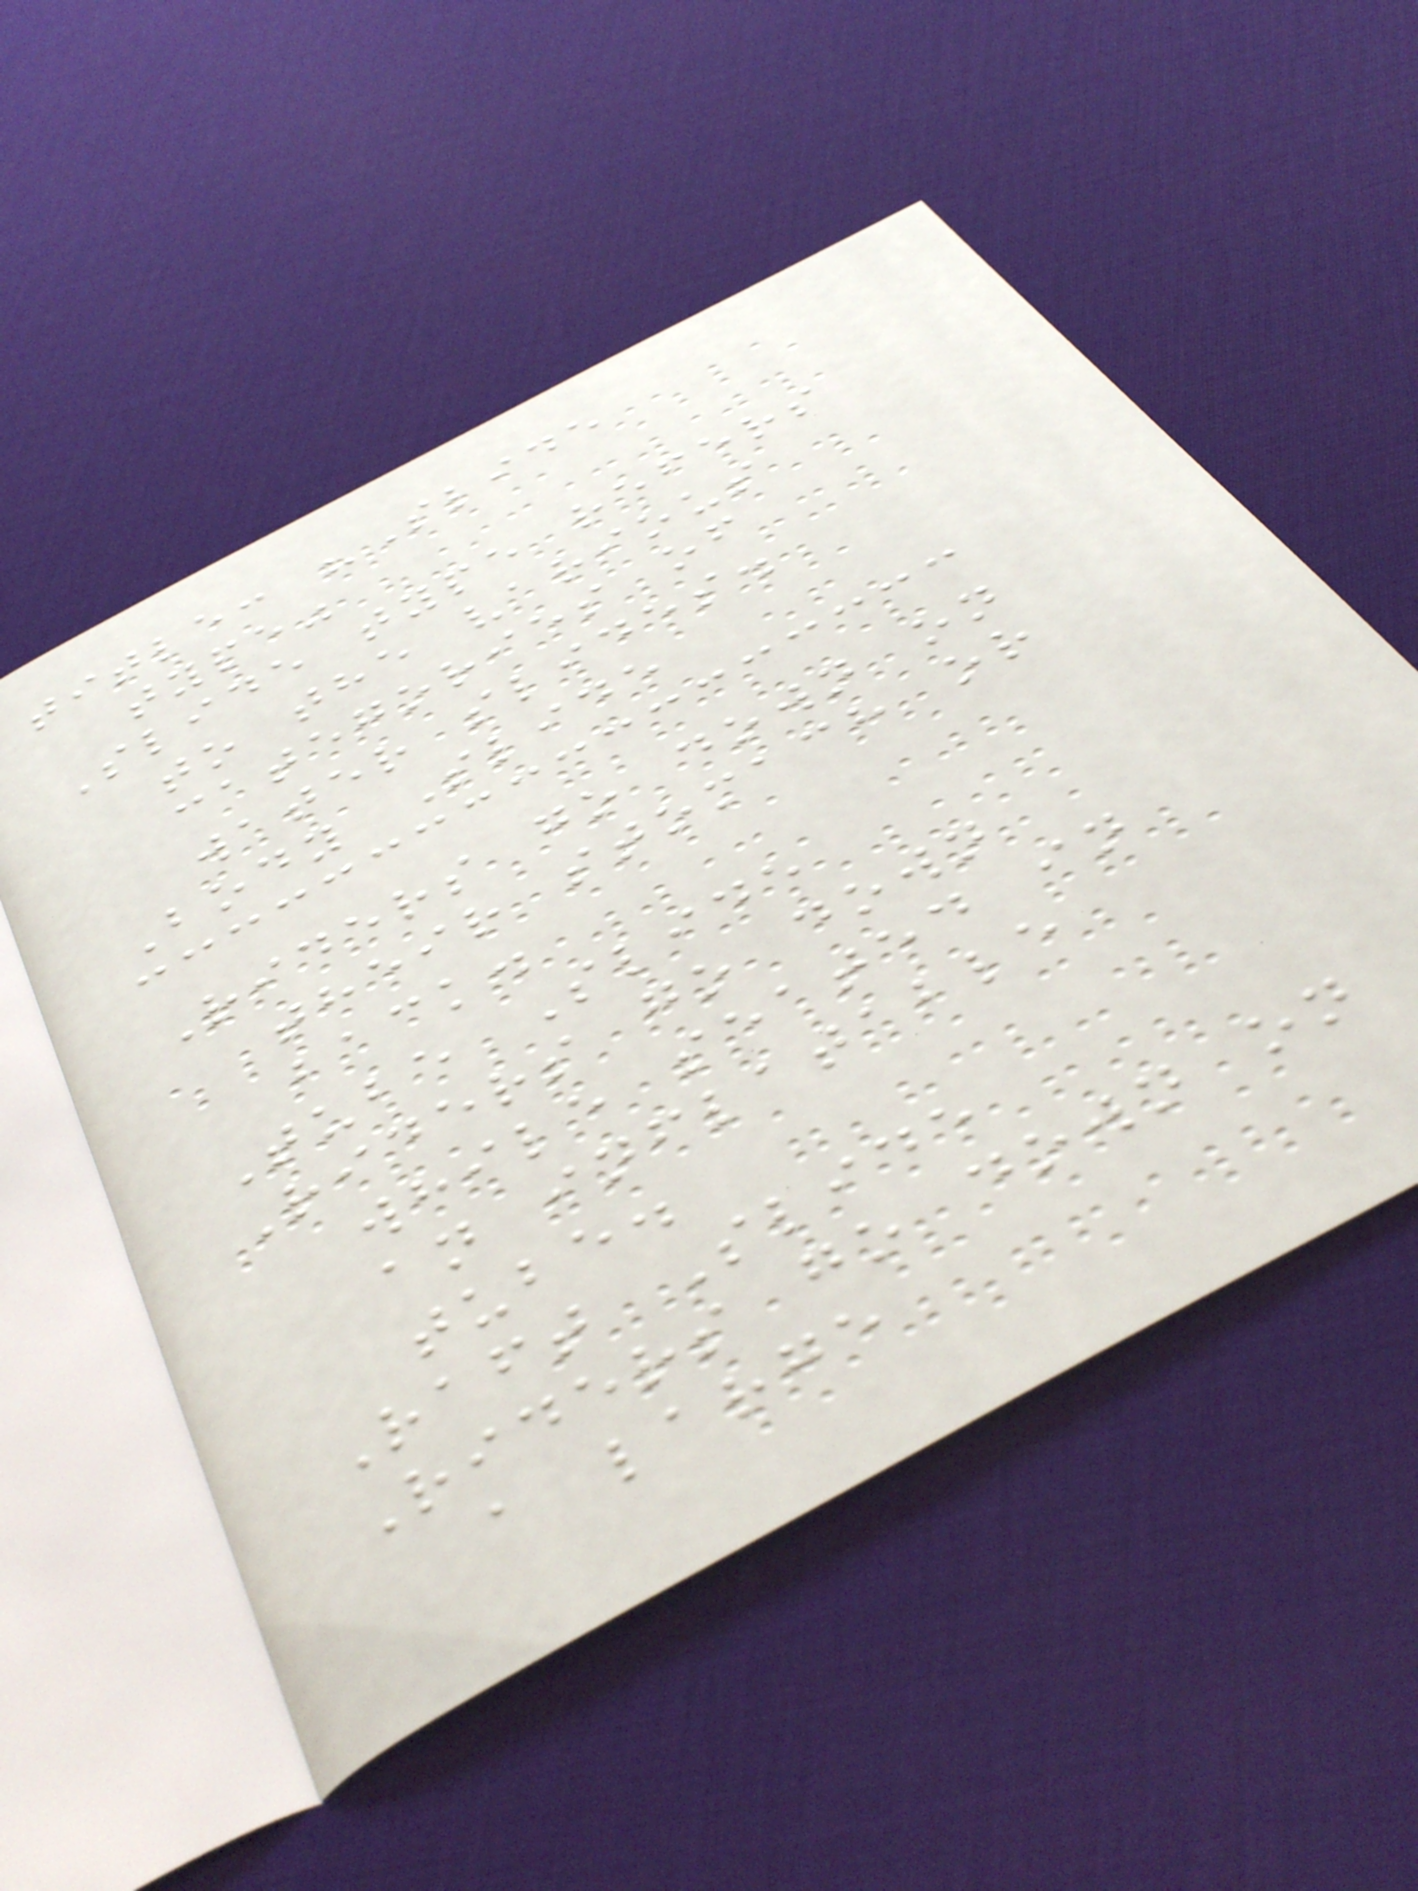title: "Slide
type"
Slide type refers
to the various
categories of
water slides.
Body Slide
Riders go down on
their stomach or
back.
Tube Slide
Riders go down
while seated in
an inflatable
tube.
Raft Slide
Riders go down on
a large
